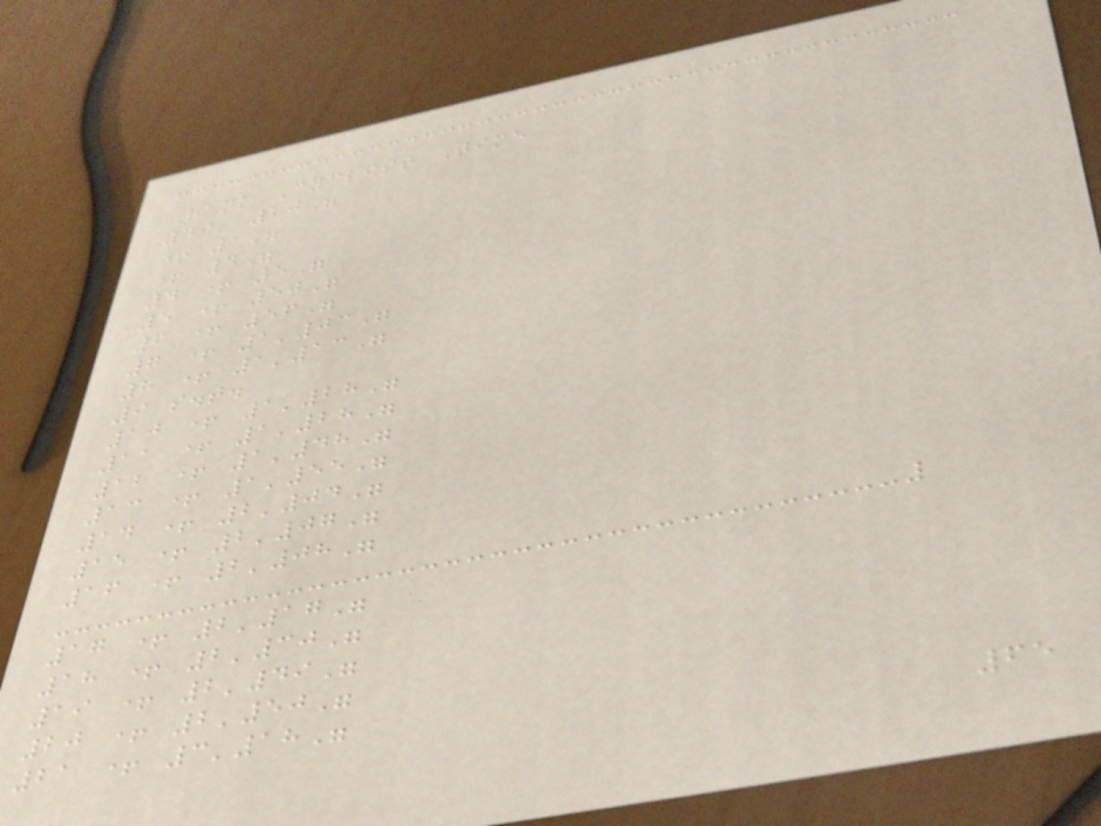Rank Cyclist Time
49' 20"
+ 1"
+ 4"
4 + 5"
5 + 50"
6 + 56"
7 + 1'03"
8 + 1'13"
9 s.t.
10 + 1'28"
11 + 1'28"
12 + 1'48"
13 + 1'55"
14 + 2'04"
15 + 2'07"
16 + 2'08"
17 + 2'17"
18 + 2'30"
19 + 2'49"
20 + 2'50"
21 + 3'18"
65
